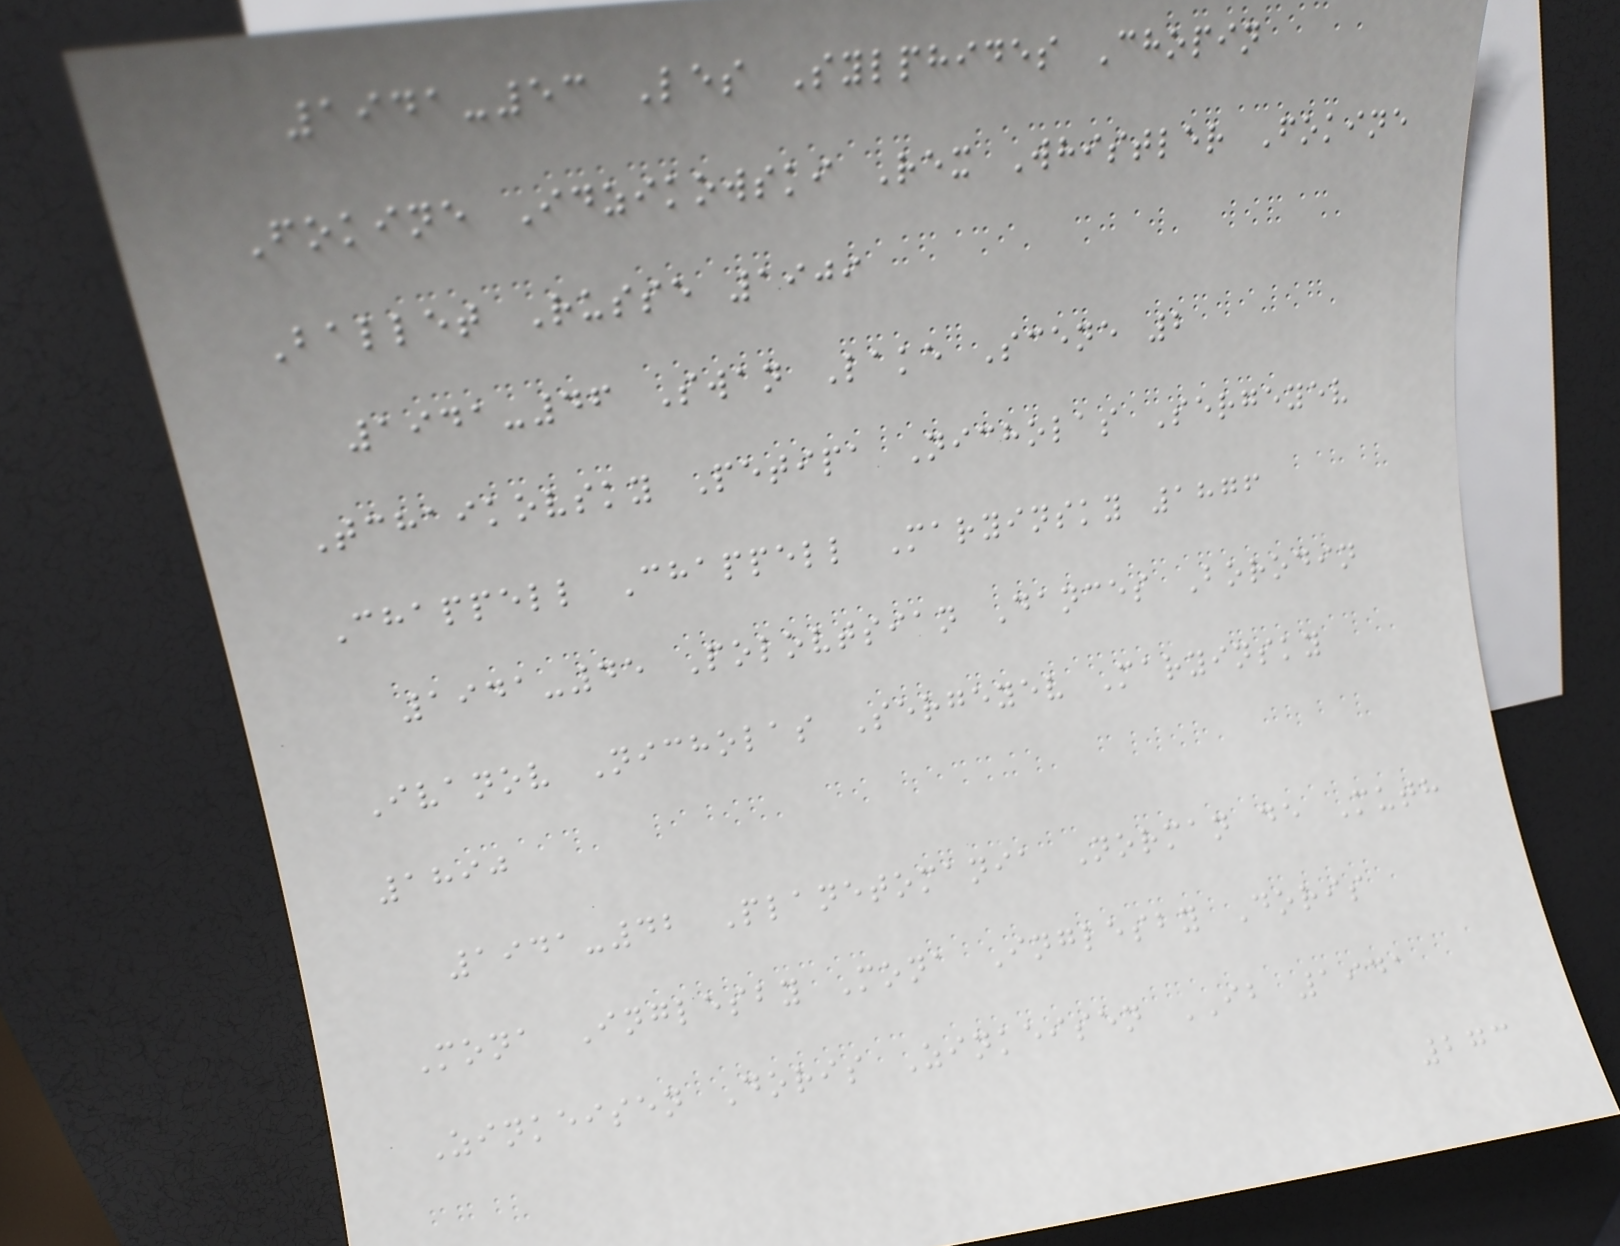1941-53 Les Sylphides Chopin
Fokine Idzikowski Rex Whistler Fokine
Ballet Russe 1909
1941-46 Swan Lake Scene 2
Tchaikovsky Petipa Nicholas Sergeyev
Chappell Chappell Maryinsky 1876
1941-45 Polovtsian Dances Borodin
Ivanov Nicholas Sergeyev Maryinsky
1890
1941-42 Planetomania Norman de Muth
Mona Inglesby Mona Inglesby Doris
Zinkeisen Doris Zinkeisen IB 1941
273
